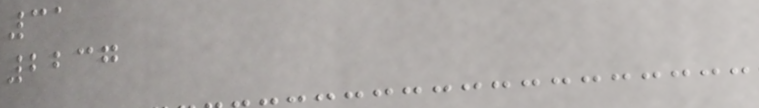31
2237
